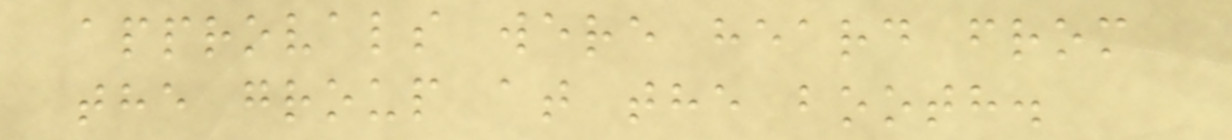approvals were heard from
the group at the booth.
